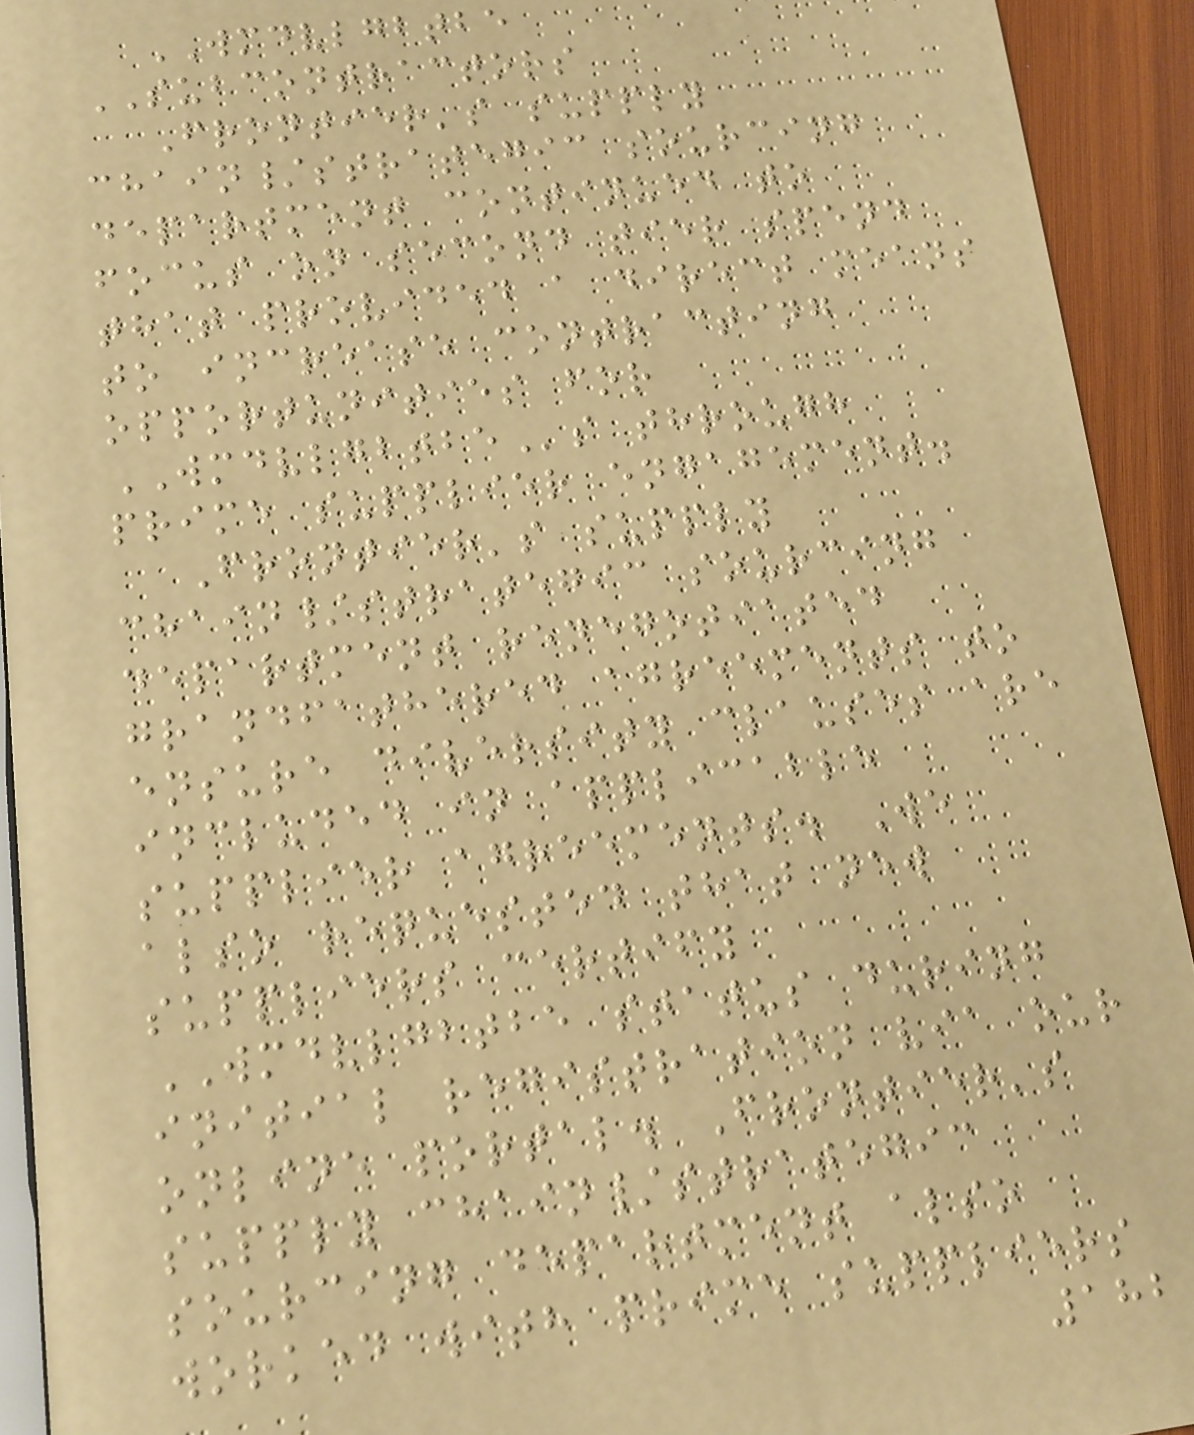WMDVLGBTBE
SUBCONTRACTORS
Frontier's supply
chain/strategic sourcing
department continued to
focus on second tier spend
that provided a direct means
to increase contracting
opportunities for
WMDVLGBTBEs through
prime supplier engagement.
Frontier's supply
chain/strategic sourcing
department renegotiated
grandfathered agreements to
ensure diversity clauses are
included in applicable
supplier agreements. We
also requested that new
suppliers certify
WMDVLGBTBE status during
initial registration via our
online portal. Frontier's
supply chain/strategic
sourcing department also
worked with prime suppliers
182
